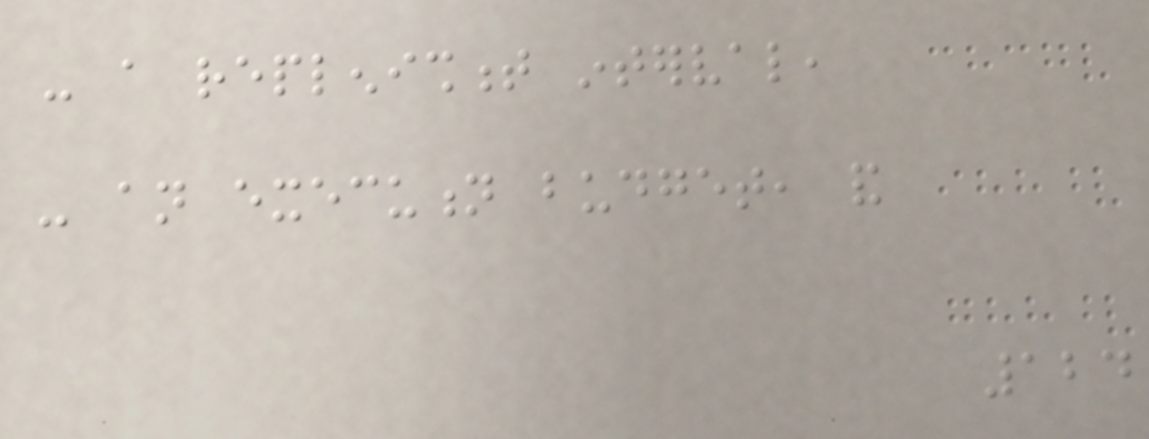- a replenishment interval,
- an execution budget, and
124
